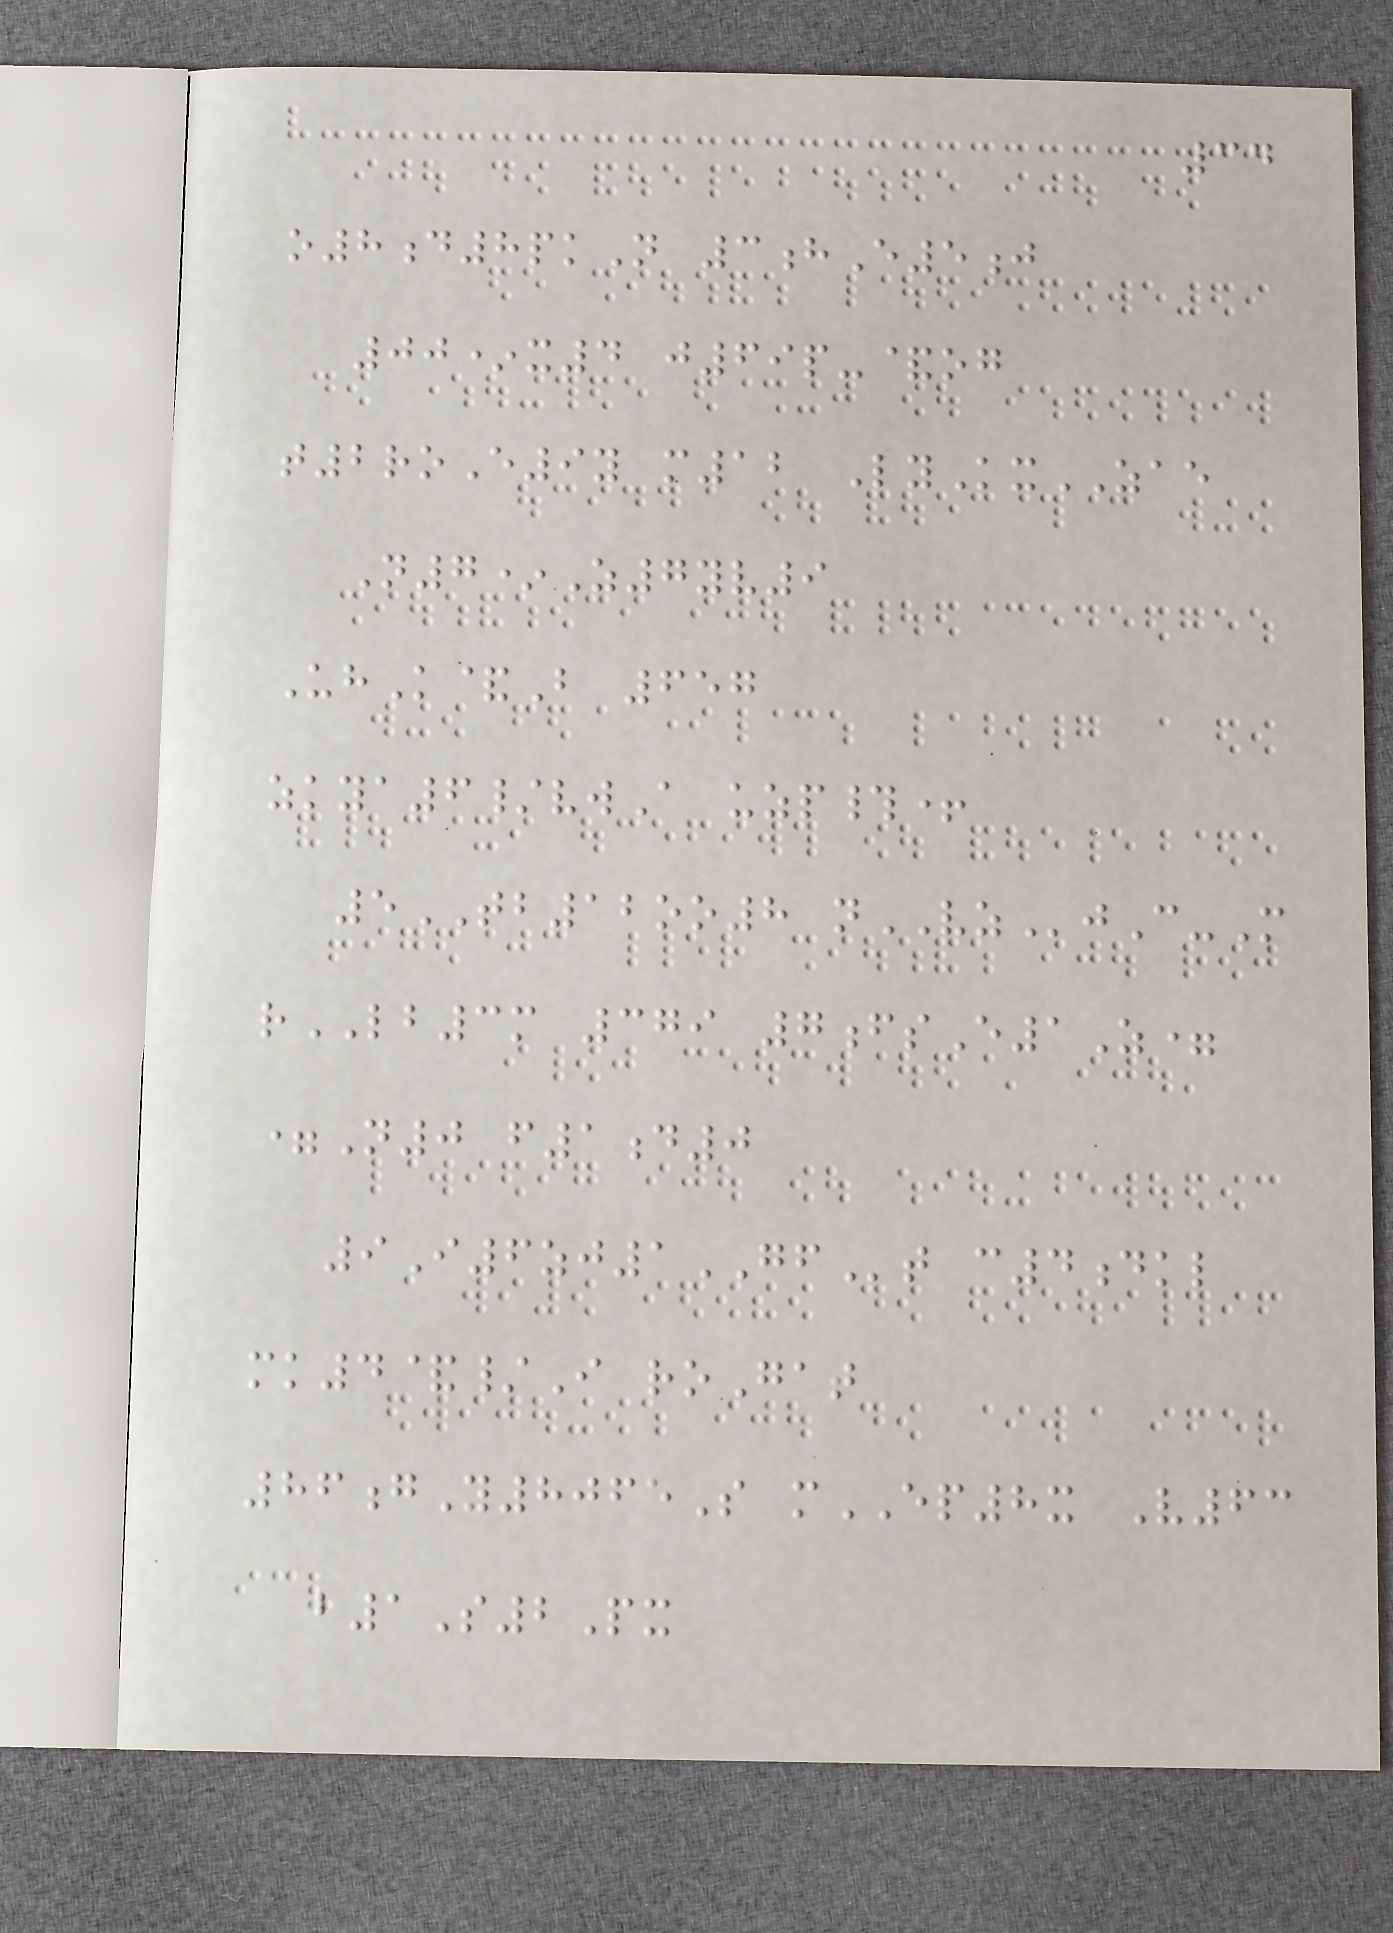34
o8d8pkN 3hE5j
00*x4 j69p-&og
t2roE9y m12 LyKxZAE
N7*Z7yv9
UhK&B 657
zkya6/vwA uzp#+
5TB12oo8 nVZjC-M
rLB3m 379 7fsE1Z=
=N0 f1d0
9I6zj1GFt c4dkl
mk4&/I roGat
86gY8065S mEP8x V63
b1S2Px
